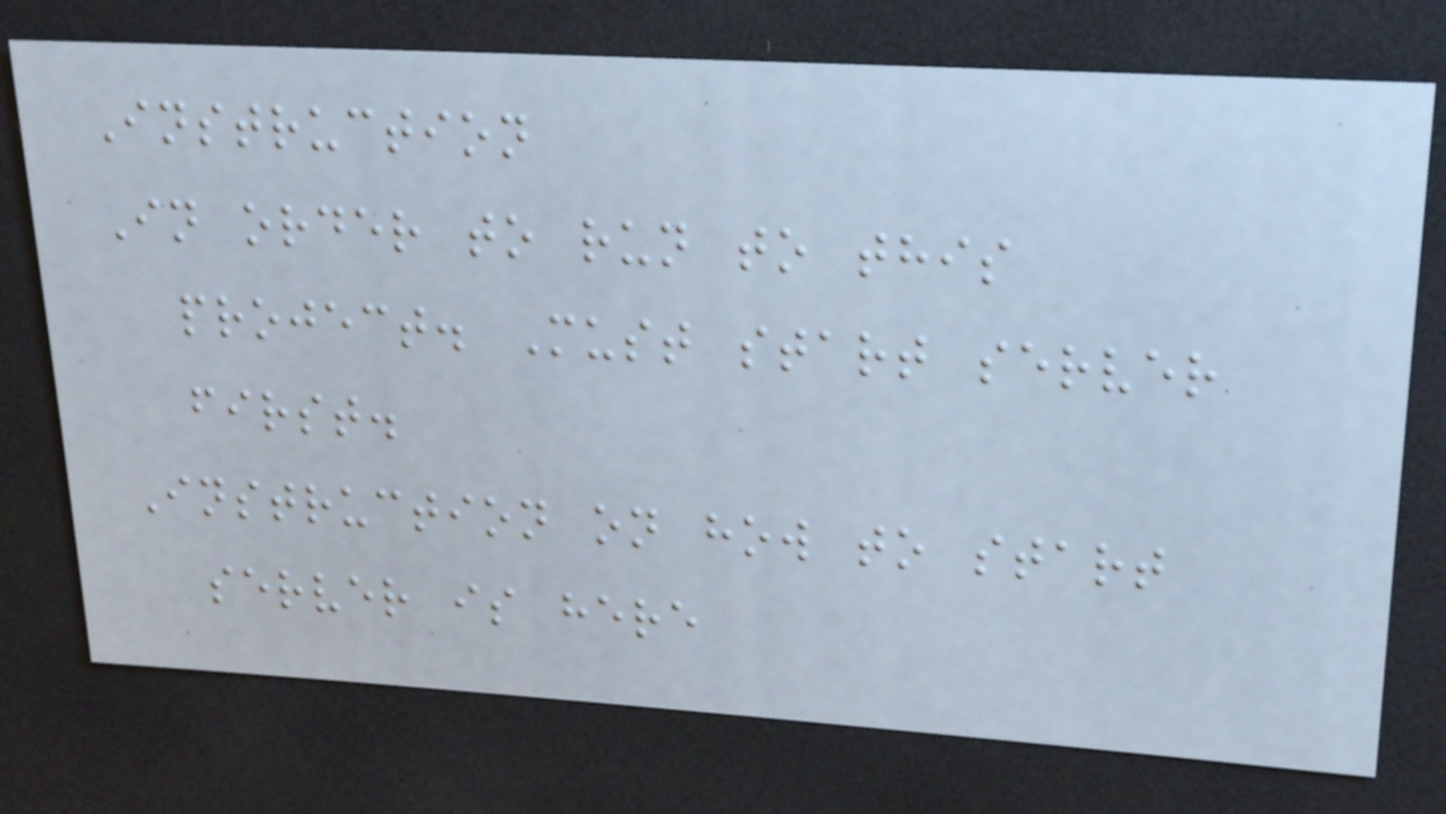Instruction
In order to run to this
project. Must start server
first.
Instruction on how to start
server is here
